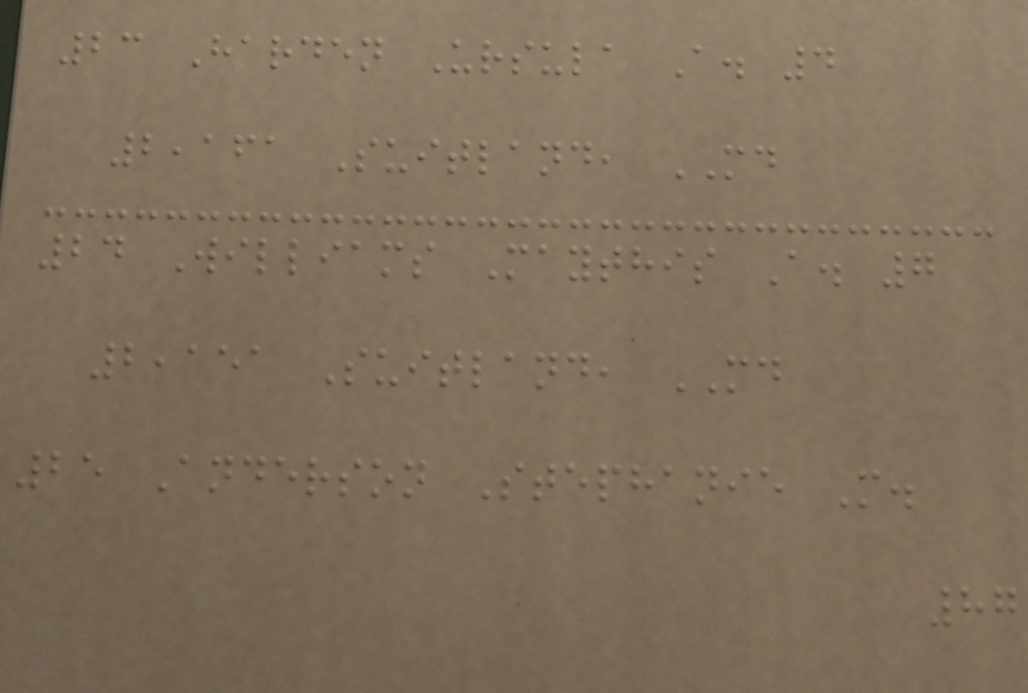23 Harden Ursula A. 4
2,161 Suitland, MD
24 Williams Maythis A. 7
2,151 Suitland, MD
25 Anderson Stephanie M.
87
